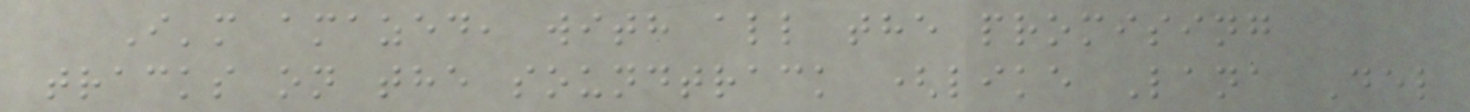I'm amazed, with all the promising
tracks on the soundtrack (like Lana Del
